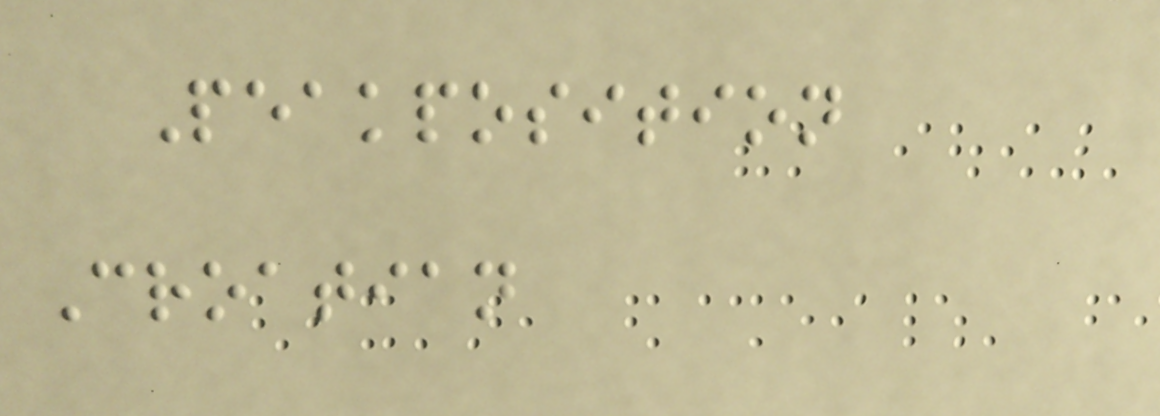Peakposition
Croatian
